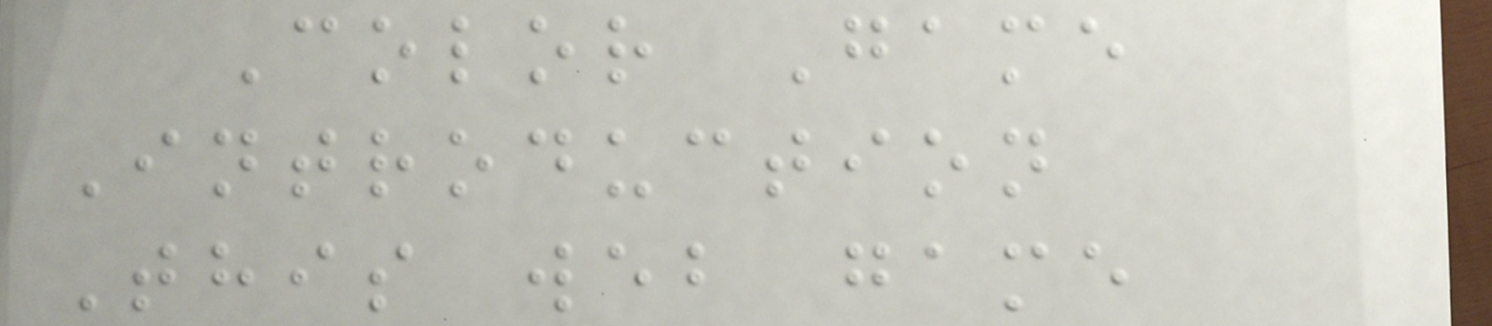Color Game
Introduction
This web game
